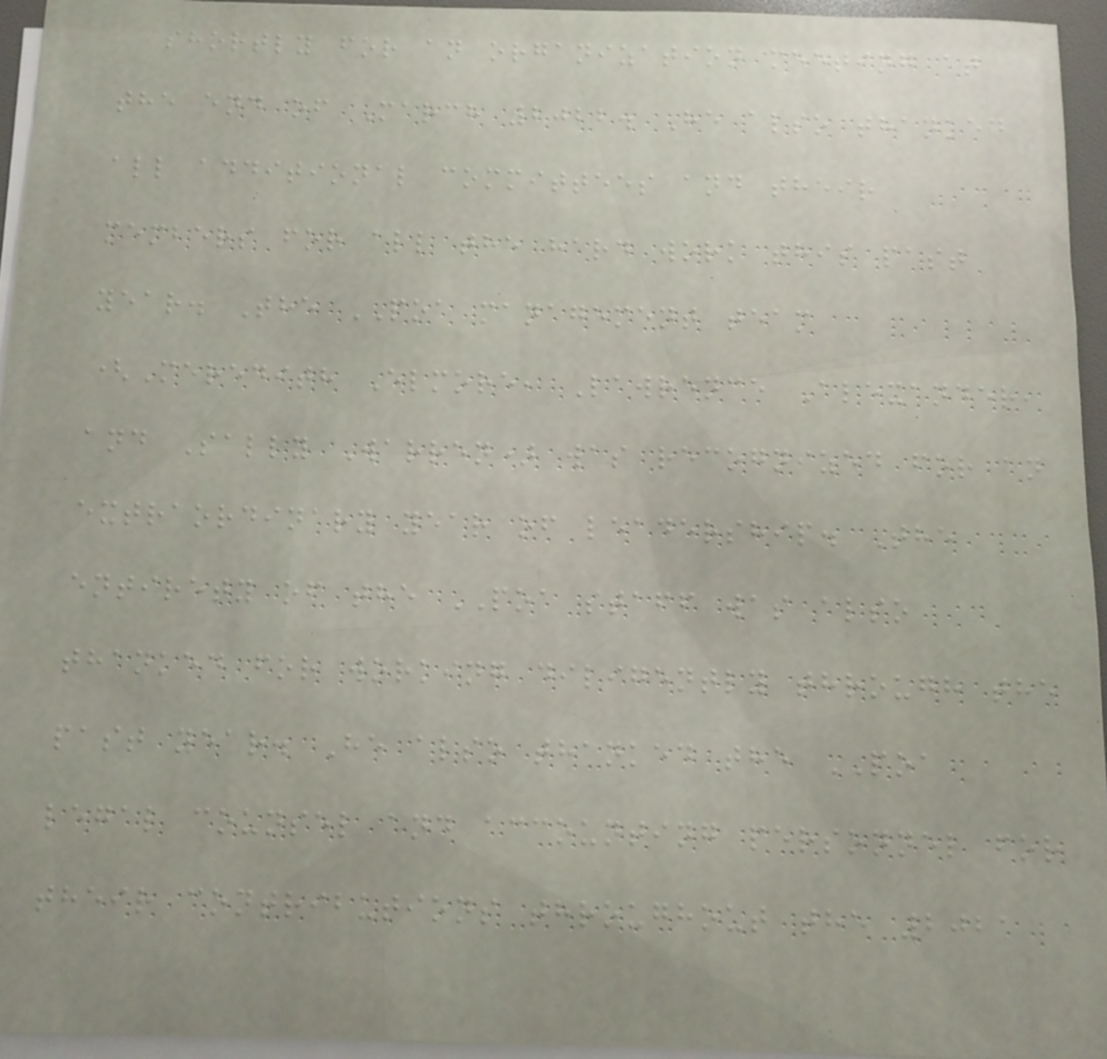shortly for an organization meeting at
the end of March 2022. He also thanked
all additional committees and their
members for all the hard work this past
year. The POA management team
(Meredith Elmore, Lawrence Alexander,
and Sally Warren) was recognized for an
extraordinary year of leadership. The
entirety of the POA staff was also
thanked for working diligently through the
past year. He also thanked the POA
legal counsel and accounting personnel for
their contributions throughout the 2021
